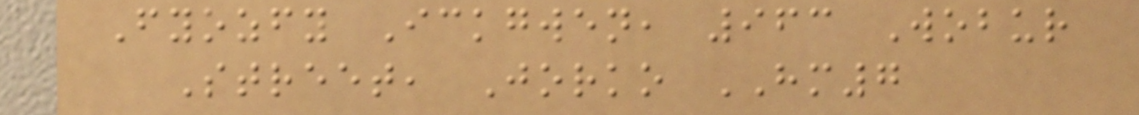Fyozfy Ickgwen, 963 Wobur
Street, Jorko HM7
